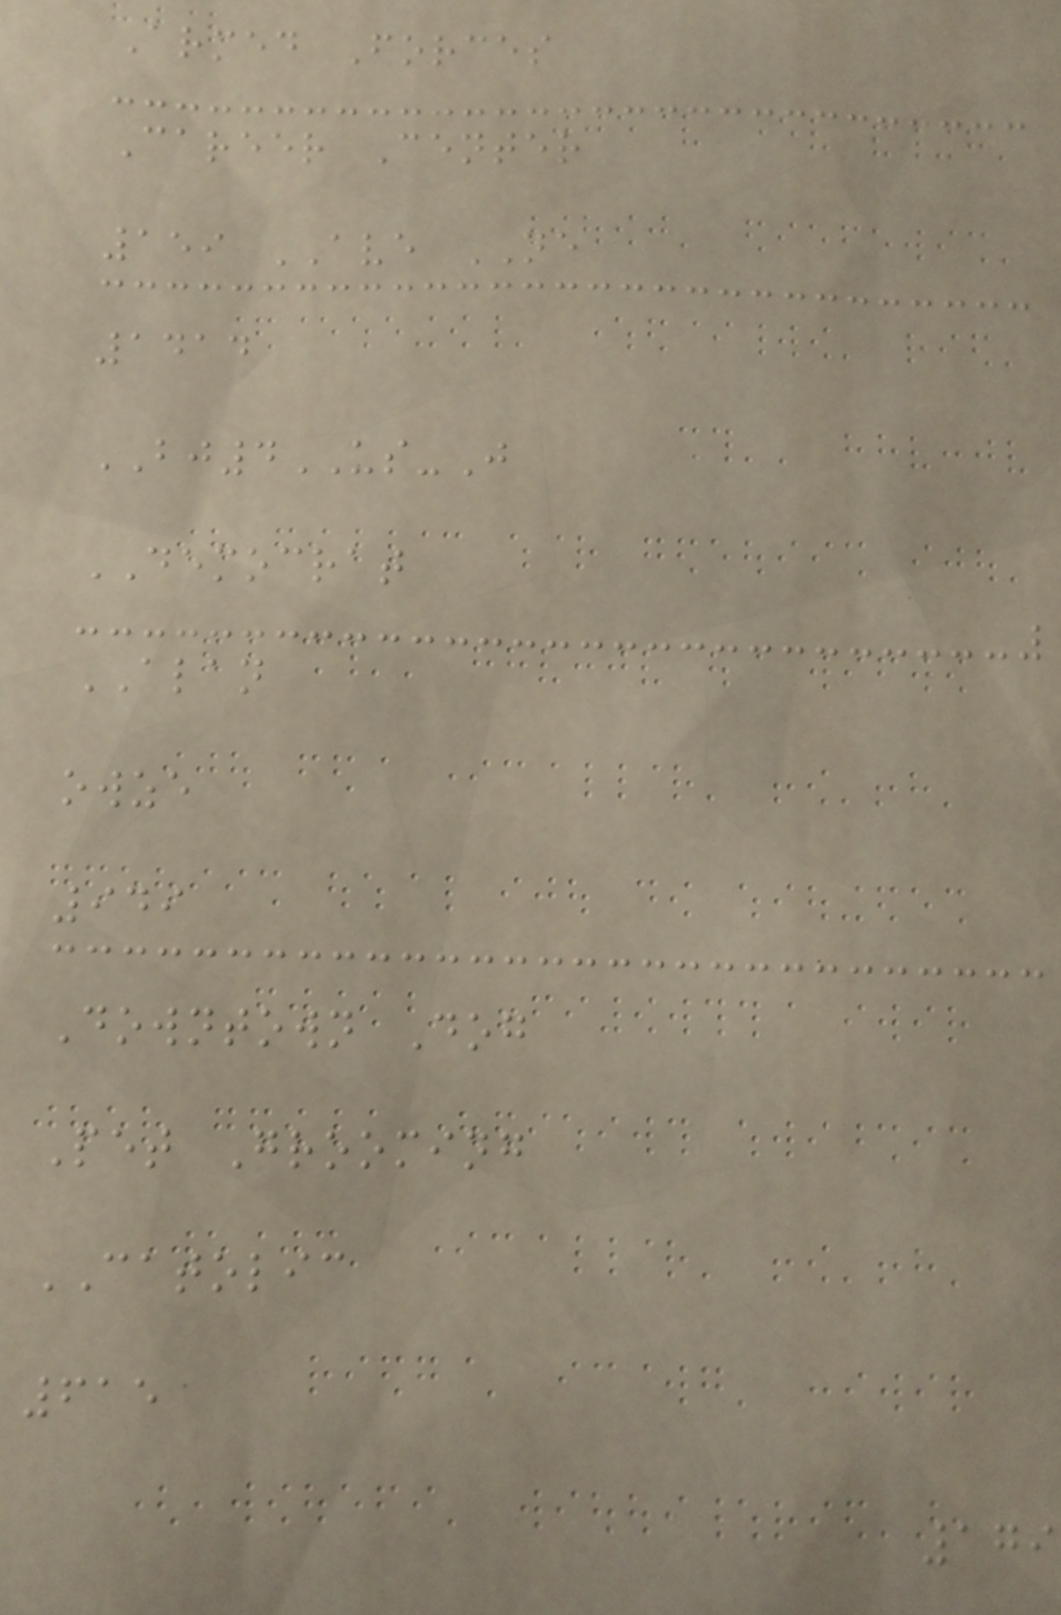Armed Forces
Career Center
159 AVE NE
1414
BJ4US-J
DEMOCRAT
ALAN
owze
949
Downtown Dog
Pet Grooming
CATOLIC
615
179
